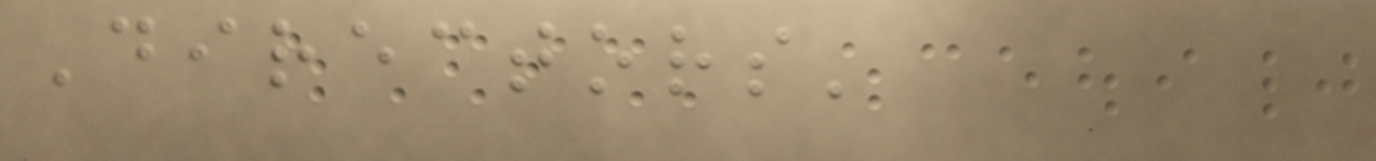Directors'
